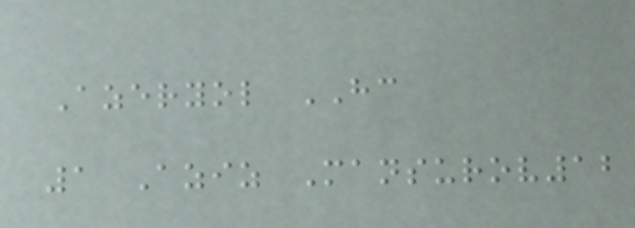Azeryol HC
1 Aziz Mansurov12
